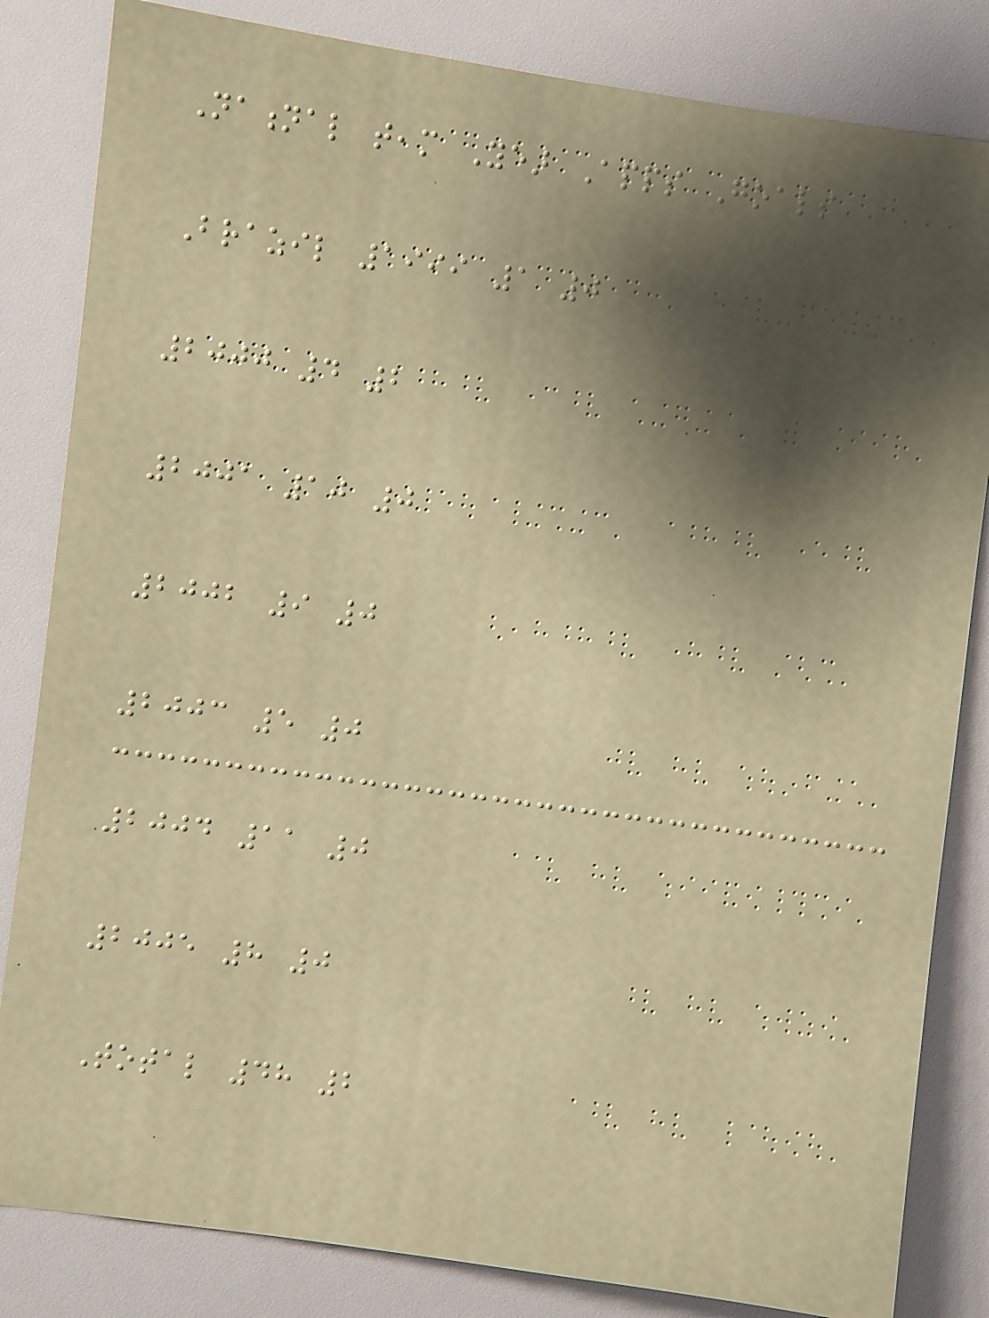National team Year Apps Goals
Brazil 1999 1 0
2000 4 2
2001 10 0
2002 9 0
2003 5 0
2004 11 0
2005 8 0
Total 48 2
